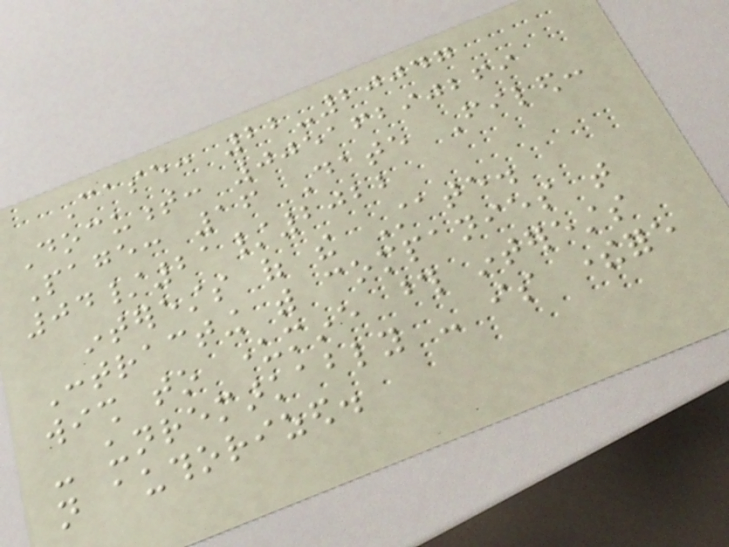Case: 22-20047
Document: 00516290269
Page: 16 Date Filed:
04/21/2022
interests of the State.
Contracting with companies that
wish to undermine those interests
- unremarkably - is therefore
not authorized.
